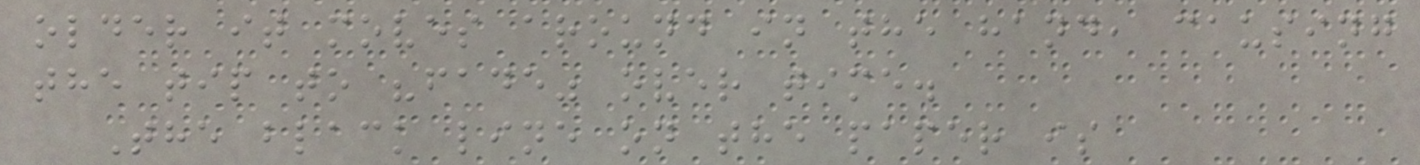older it moves around in the hand, causing
the tip to "fade" over time.
The black line on the paper is
